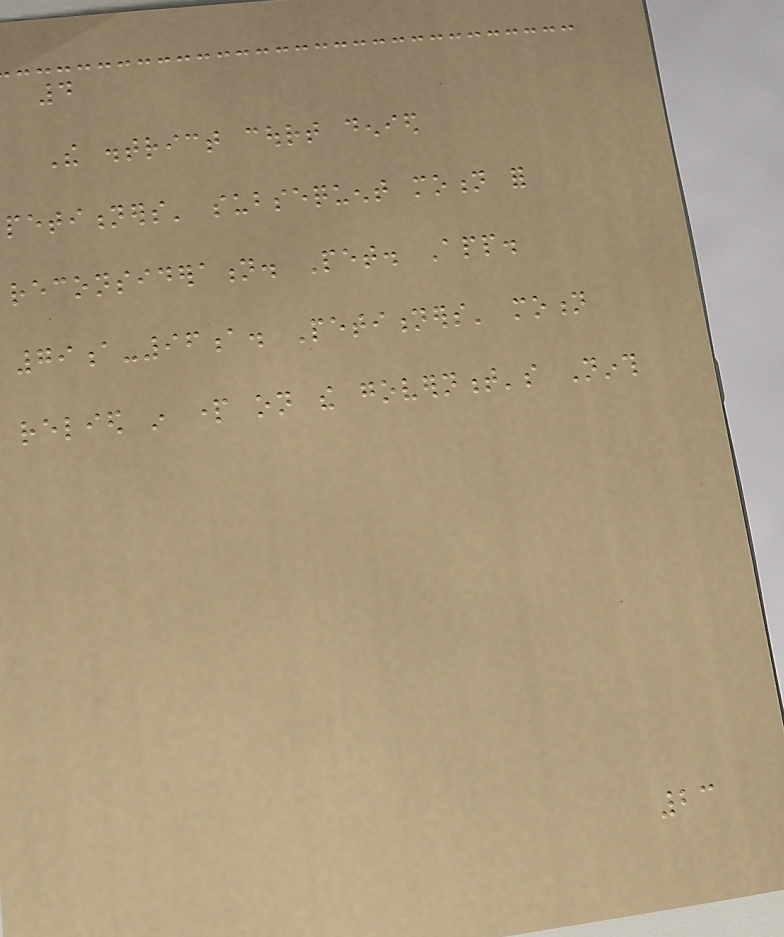4
The district court denied
petitioners' subsequent motion for
reconsideration. Pet. App.
79a-96a. Petitioners' motion
relied in part on the government's Ninth
23
